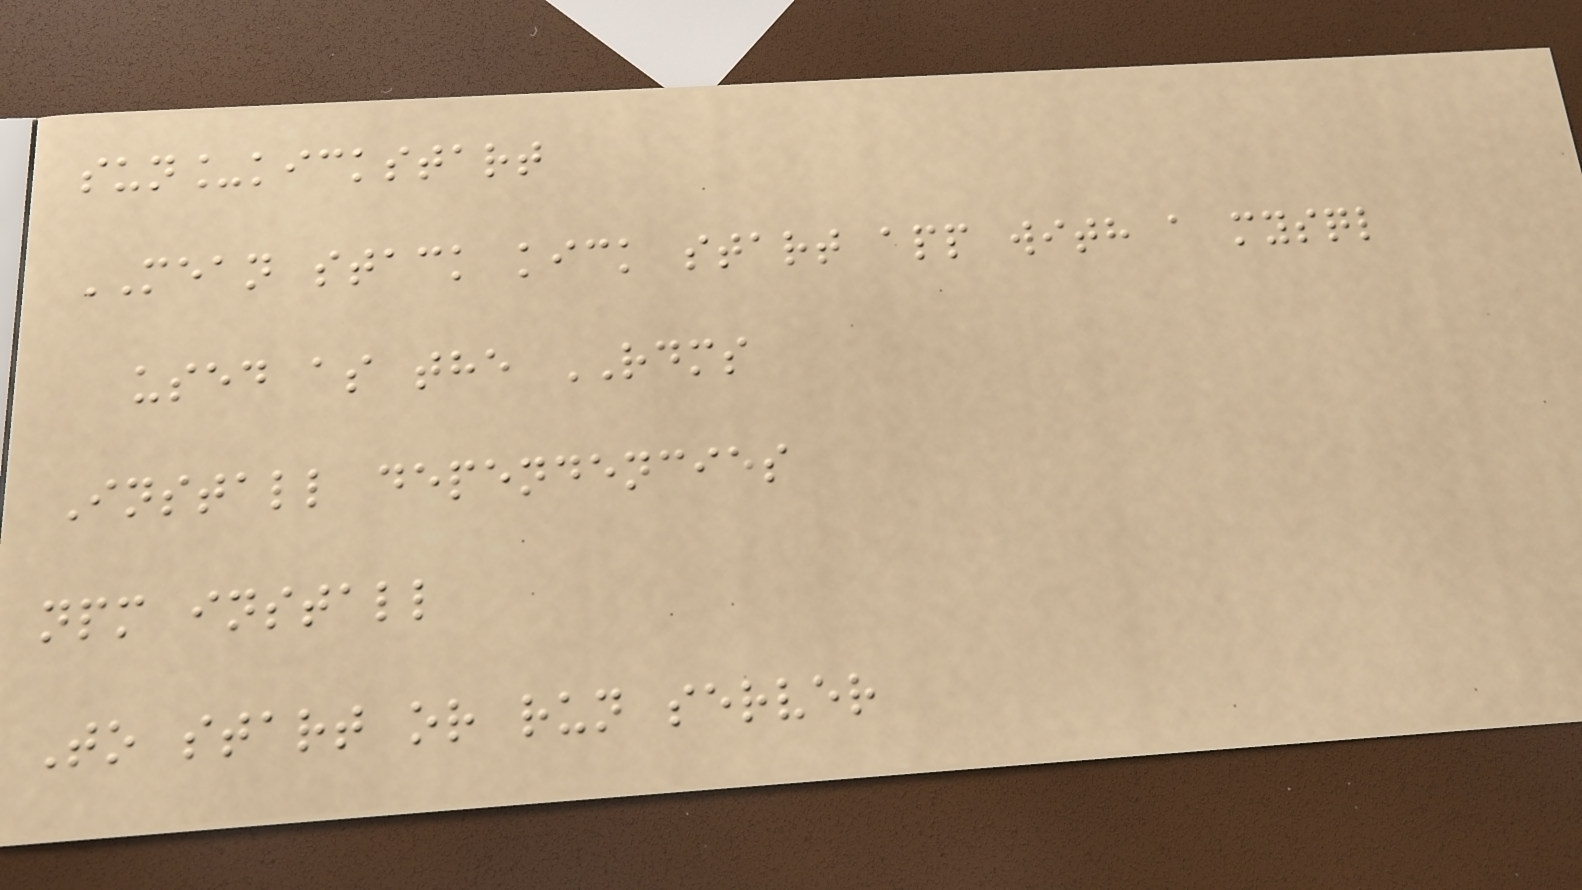sun_kickstart
MEAN stack kick start app with a mysql
used as the RDMS
Install dependencies
npm install
To start or run server
